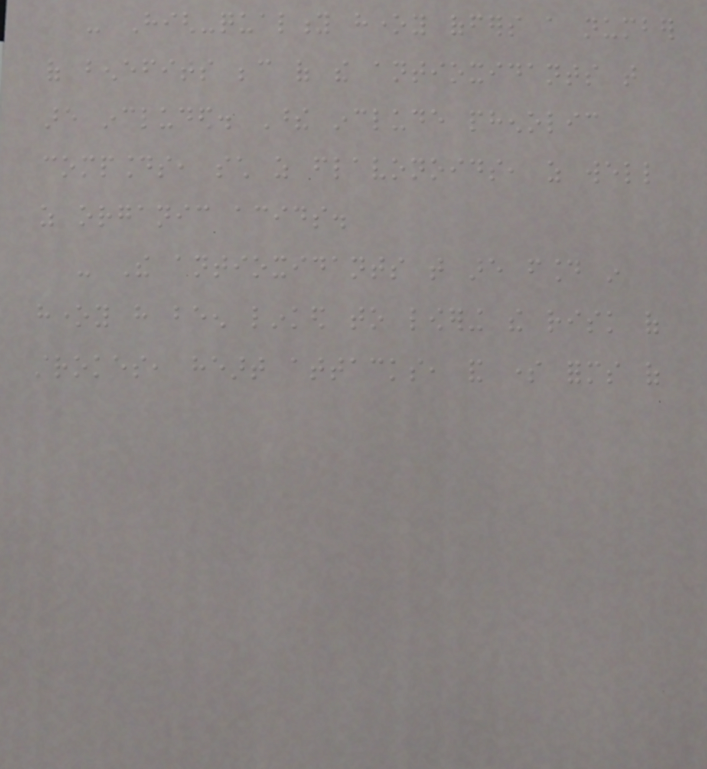- High-quality honey offers a number
of benefits because of the antioxidants that
are included. These include phenolic
compounds, such as flavonoids, as well
as organic acids.
- The antioxidants that are found in
honey have been linked to lowering the risk of
strokes, heart attacks, and some forms of
